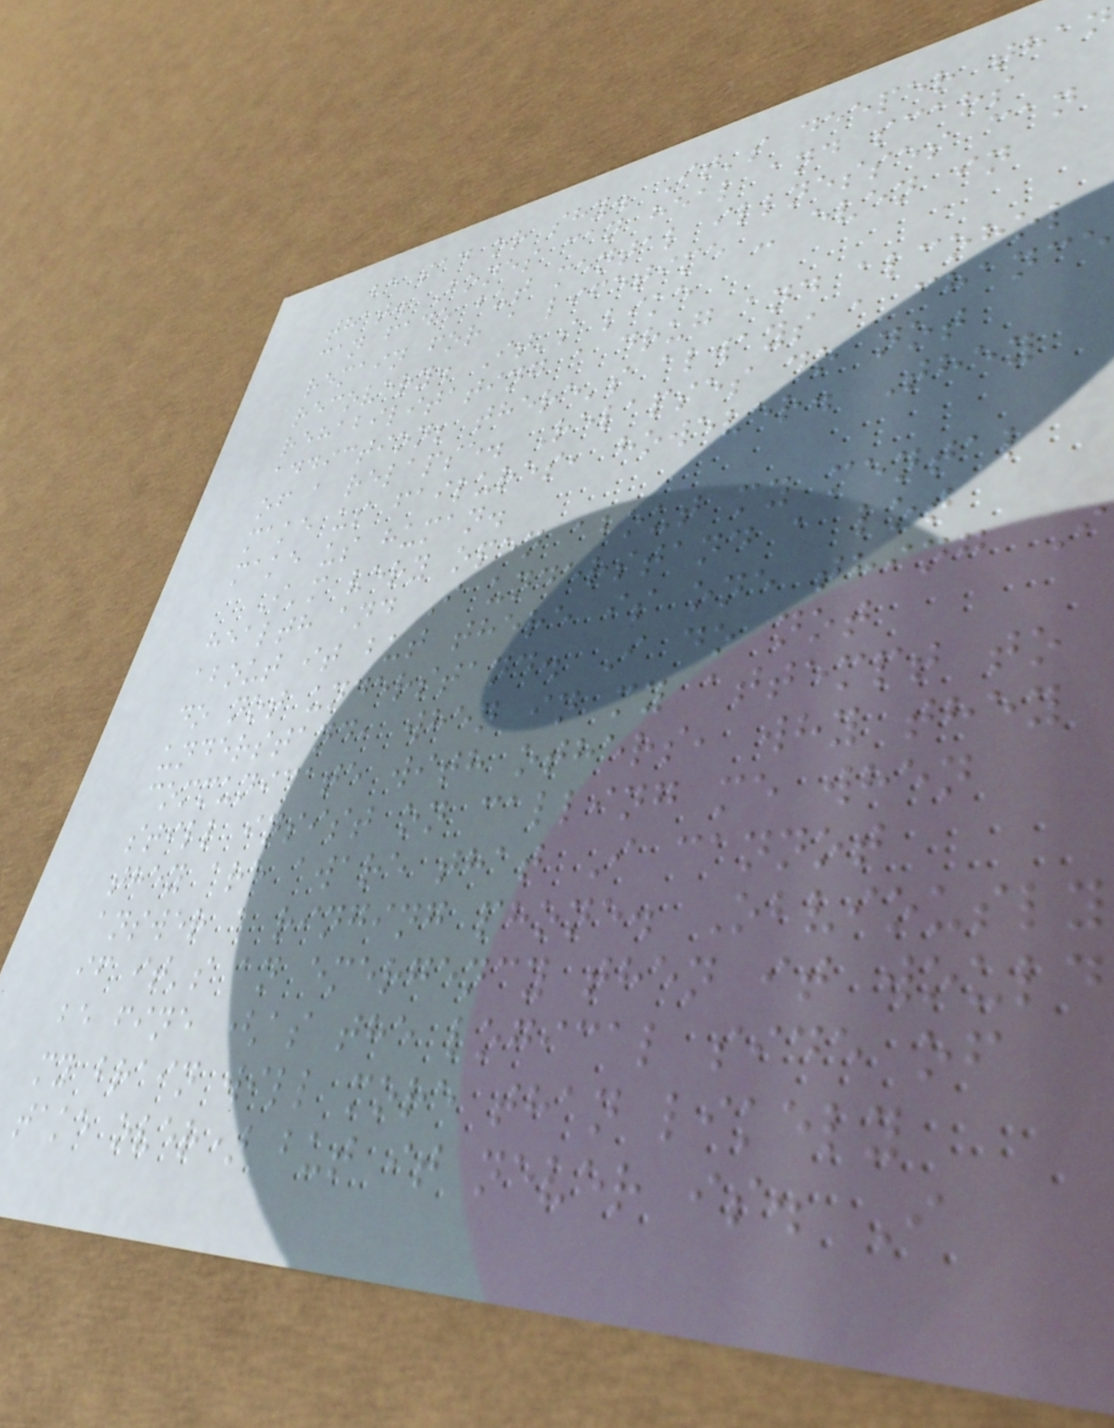be sad or shy. It's deeper than
that. Bones can heal and scars
can fade but mental illnesses can
remain for a lifetime - even in
recovery. It's like
rehabilitating a drug and alcohol
addiction; there's always a chance
of a relapse. Relapses do not
make us failures, however. They
make us human.
I'm very open about my mental
health and I understand a lot
about it but there is one thing I
do not understand. I do not
understand, when in my attempt to
communicate with others, why they
still insist on calling me when
they are aware that I cannot
answer a ringing phone. Obviously
if it's an emergency then it would
be fine (as the logical side of
my brain will more than likely
take over) but it never is. I
